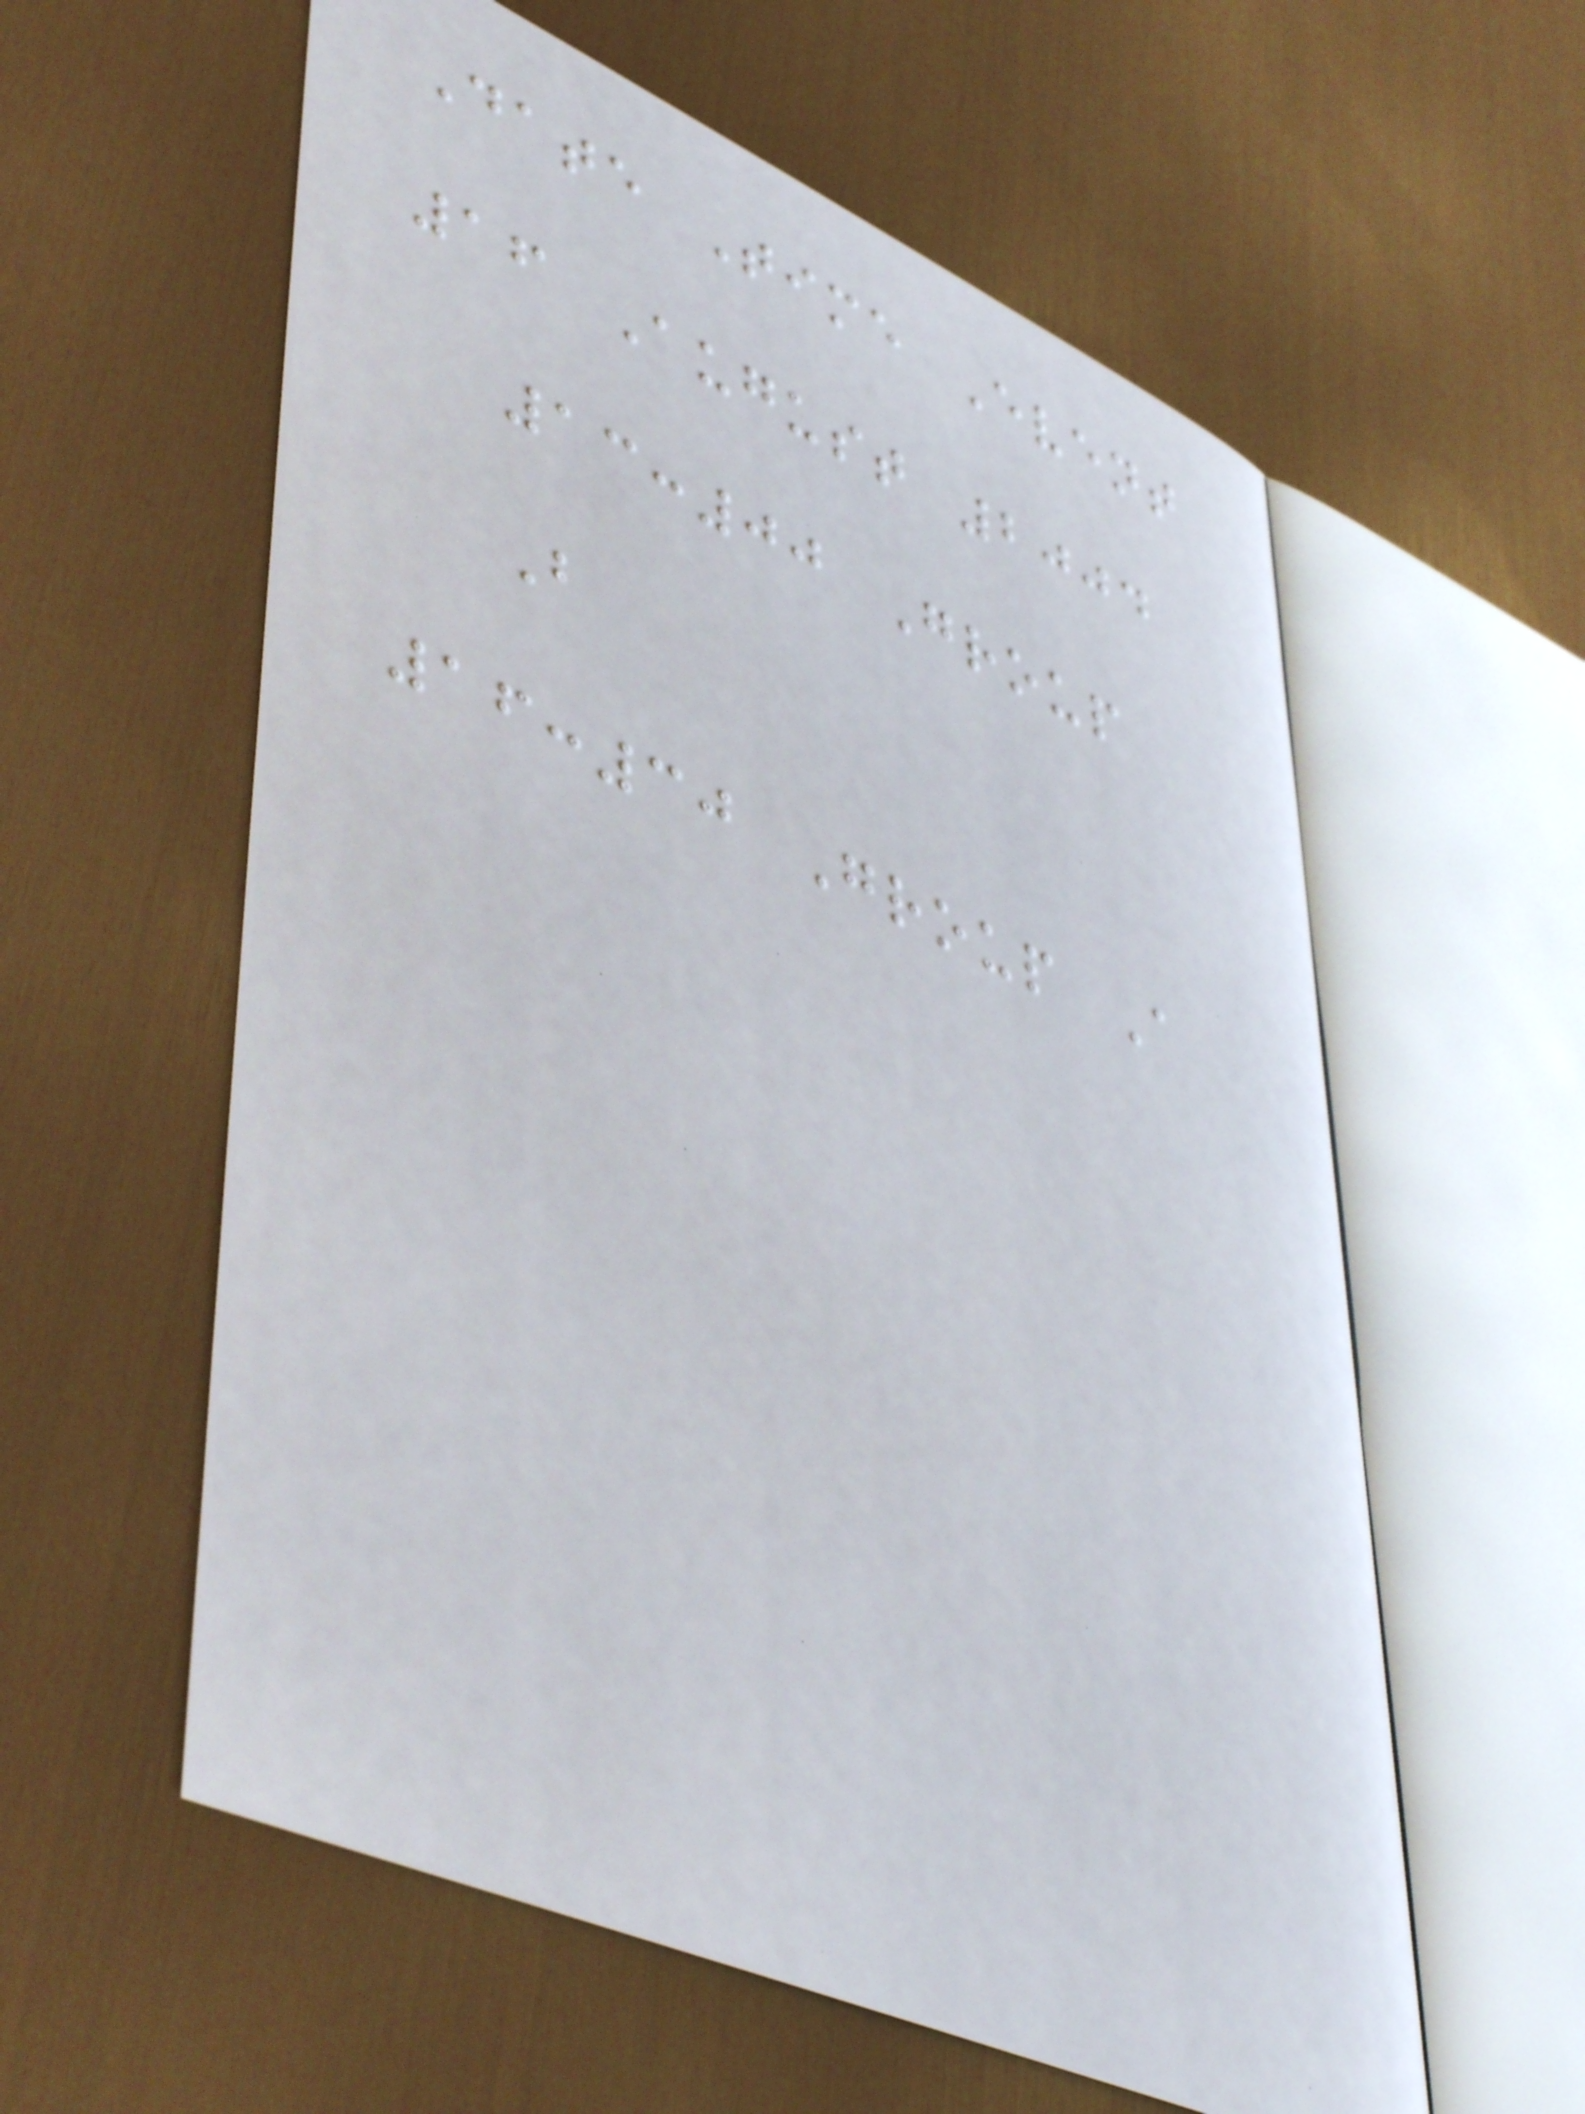Date Time Event
16 August 2004
13:00 Group
B
16:30 Group A
